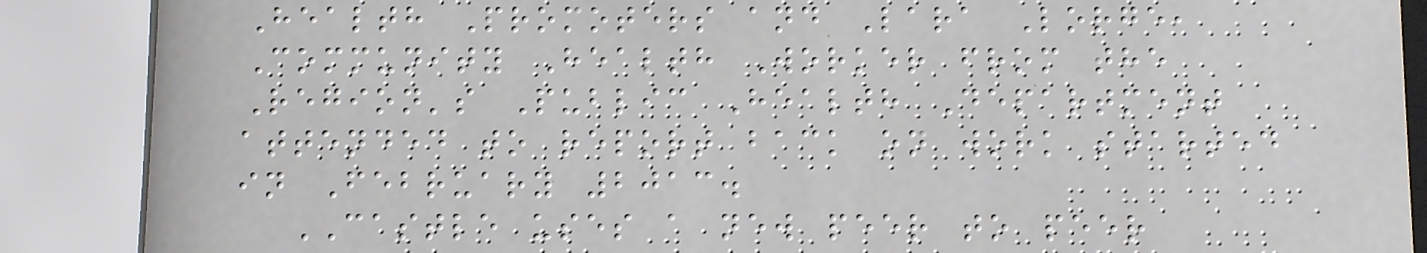Health Promoters and Lara Lorge,
Community Health Worker from the
Region's Public Health Department
attended to report back on work started
in February 2013.
CASTLE uses a new peer to peer
